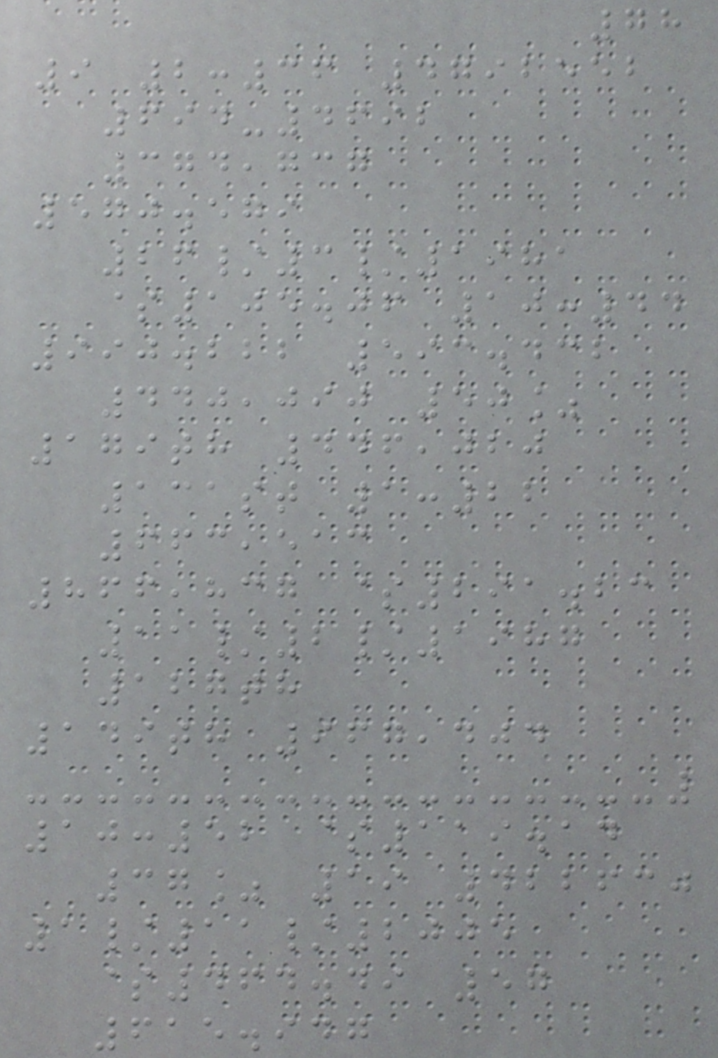78
9 2:36 4792552
694-4692
374,737
570.579
26/3/1981
$105.06 10:44
990.222 593.432
440,090 50%
179th 446,020
131st 1:22
663,513
866,837 $291.23
11/2/1987
127th
149th 967,404
10:52 $119.14
37% 19 422630
1/11/2005
$464.49 57
615.947
